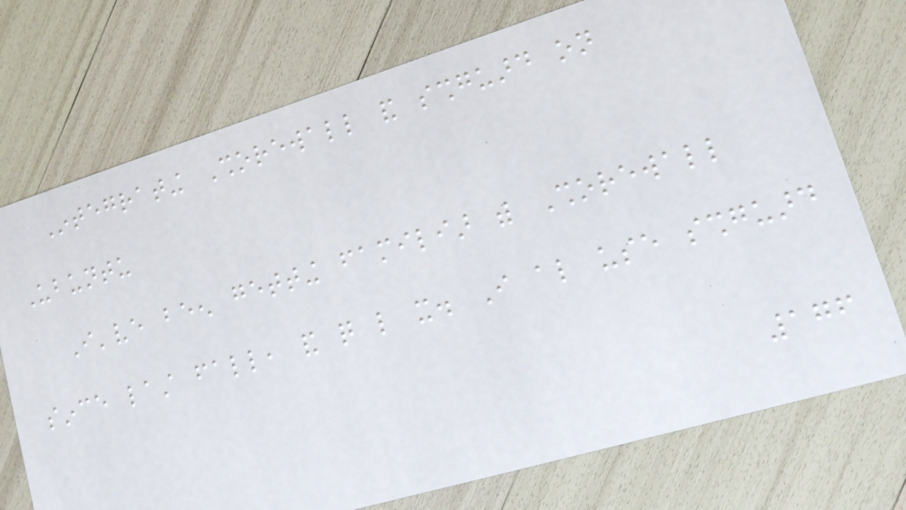Integrating Shorewall and sshguard on
Ubuntu
I've been getting familiar with Shorewall
since last fall, and quite like it. I also use sshguard
176
